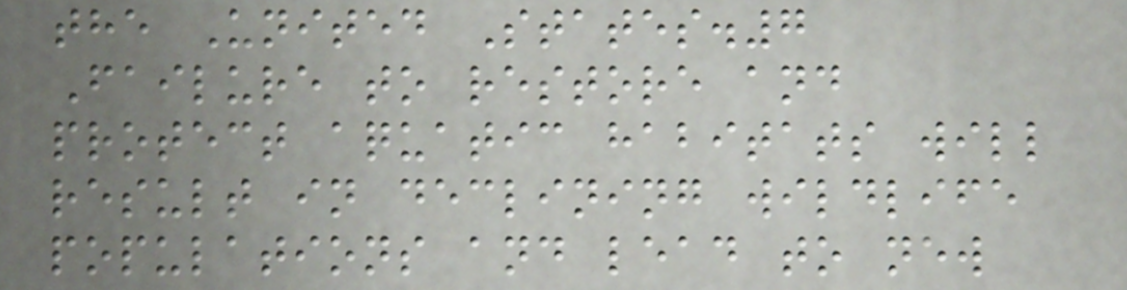the United States.7
Failure to restore and
protect aquatic habitats will
result in declining wildlife
populations and lead to new
